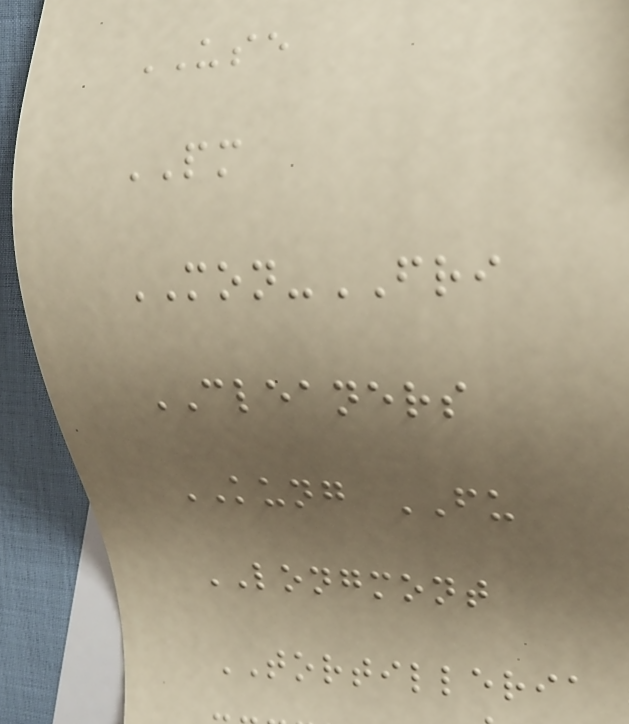USE
PM
MON-FRI
CLEANERS
KUNG FU
LONGMONT
TORTILLERIA
